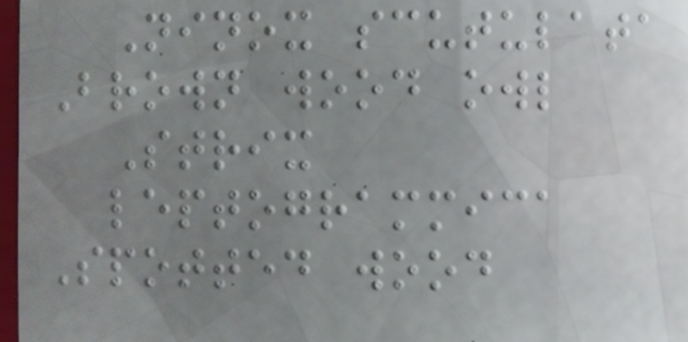Ninox scutulata
Brown wood owl
Strix
leptogrammica
Spotted wood
